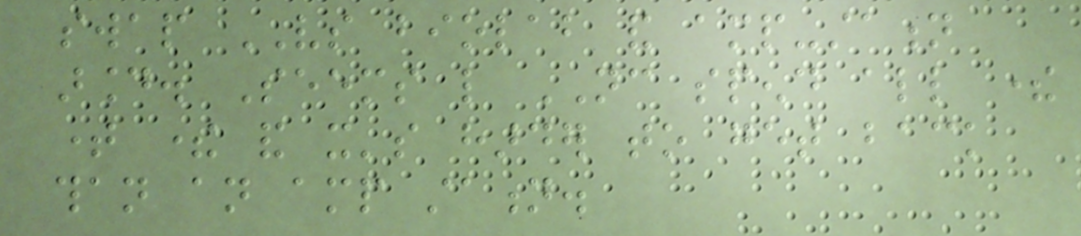swap VS biolab and amp-station
around. Seems like NC spend all there
time there and it's harder to get back
than an amp station.
